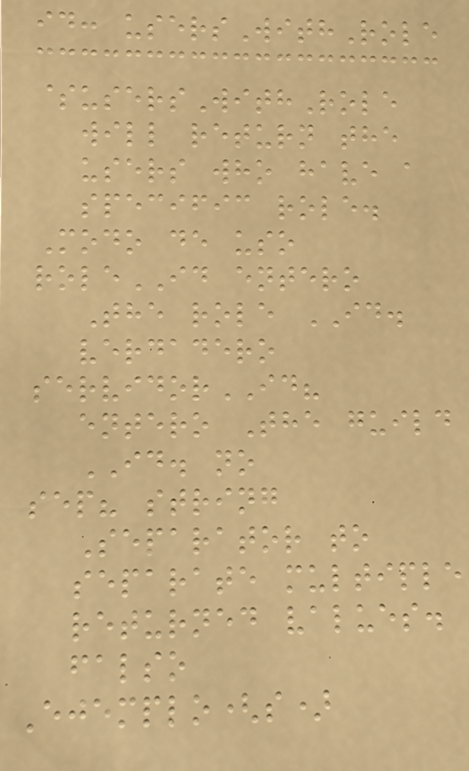id: usersWithRole
$usersWithRole
will return the
users who have a
specific role.
Modo de uso
roleID entero
The role ID.
verdadero
servidorID?
entero The guild
ID. no
sep? string
Separator to
separate multiple
returned values.
falso
Ejemplo(s)
